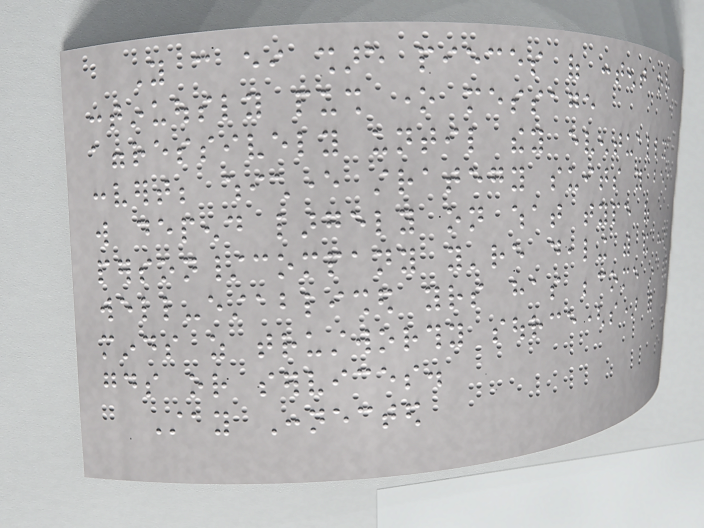You can either share pieces of content or
continuously push one message
aggressively until they eventually
convert; whichever strategy suits you best
will depend largely on what type of
person/company you're dealing with and how
well-established yours has become in their
minds as trustworthy source(s) for
goods or services.
Stay Connected
